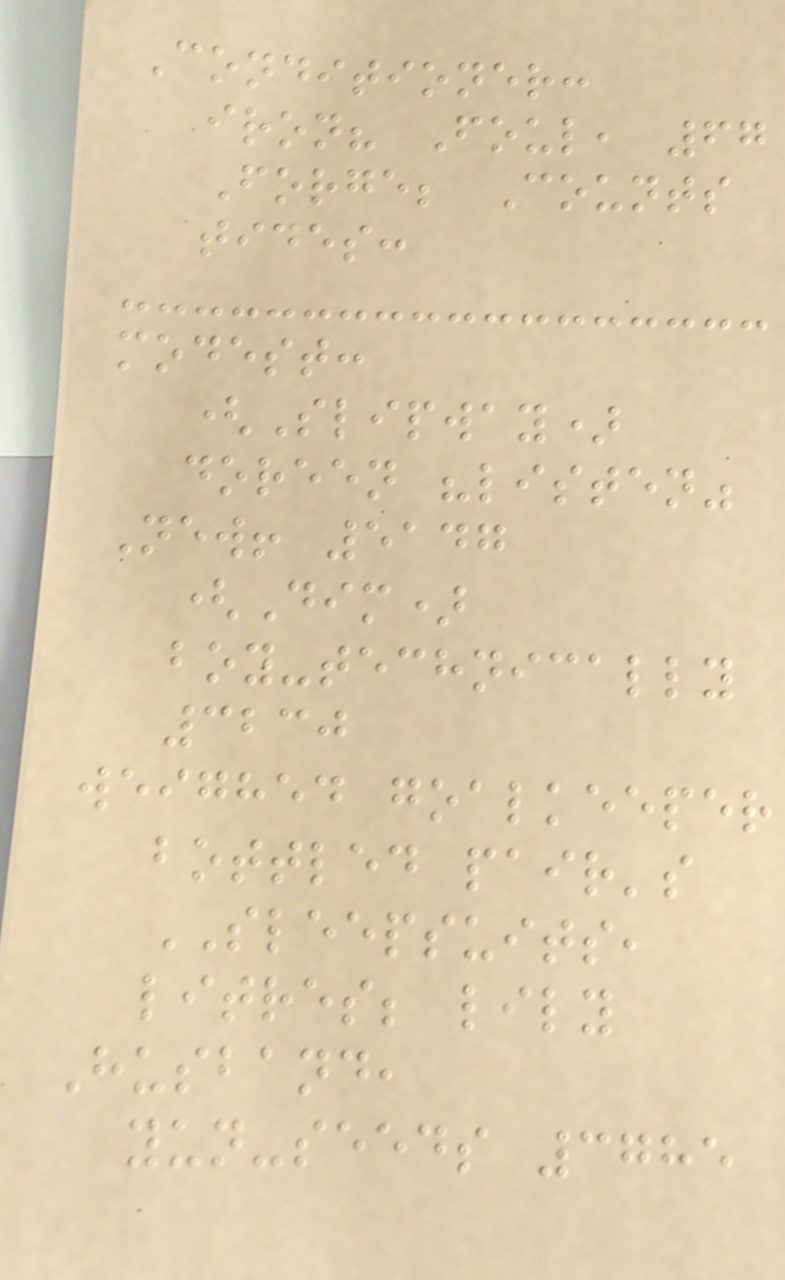Conditioner:
iron? Foul, 67
Forge; Counts
tides:
modest:
(Slipway)
doreen "listen"
New! 5147
(Dim)
boy-technically
3230
weighed goalkeeper
bottled pair's
SLEEPSUITS,
litres; lily
Husband,
yun-seeds 3785
